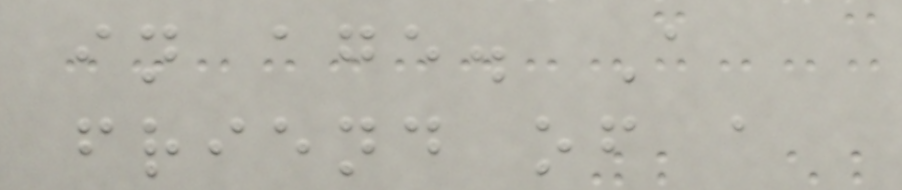in age. A
friend of a
